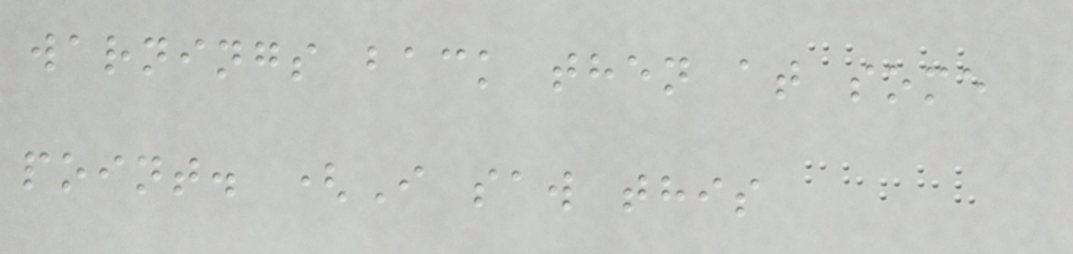warnings back then at some
point. (I saw this
